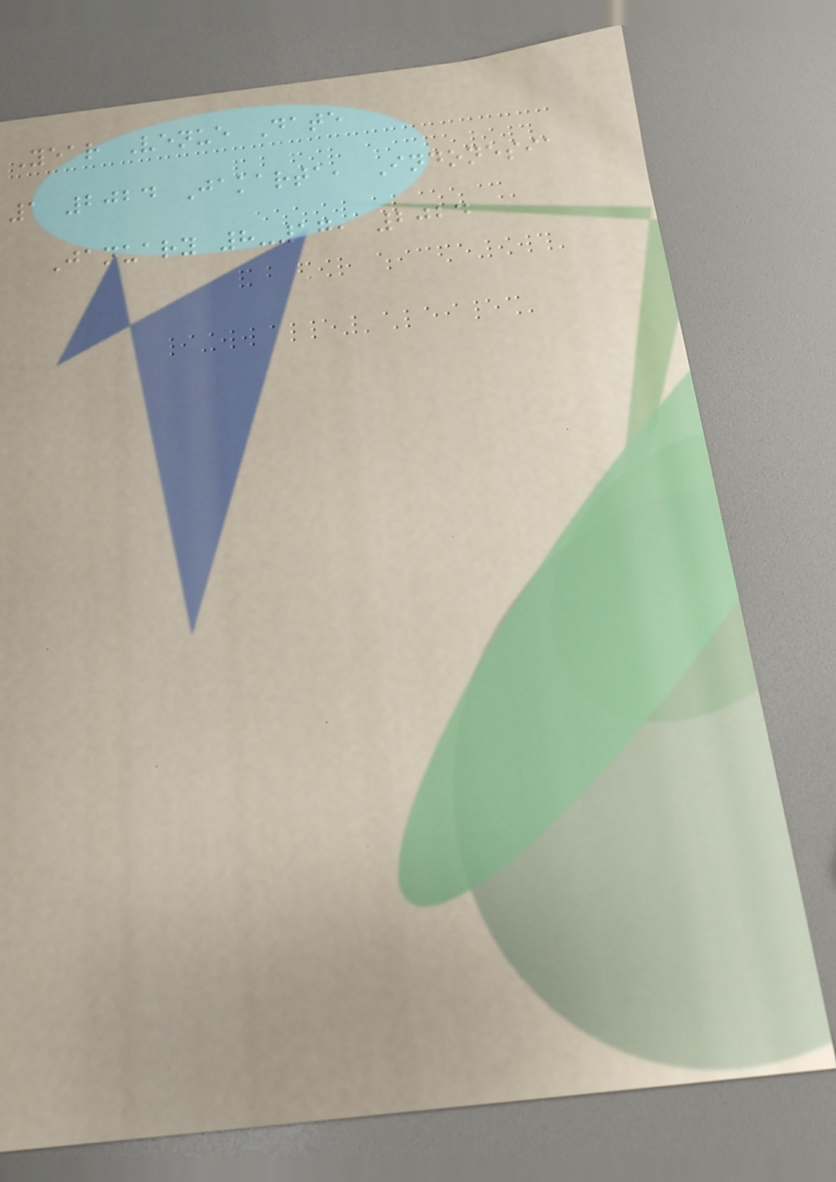Year Venue Date
1 2024 Jakarta, Indonesia
January 8-17, 2024
